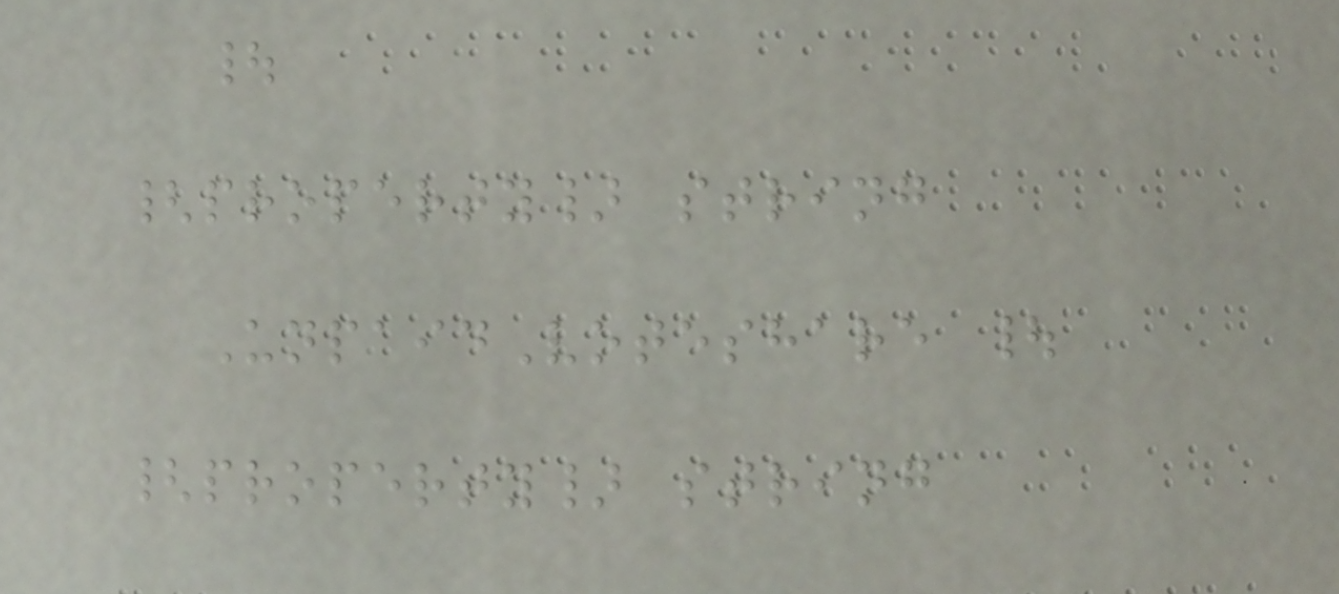|
{property} string
UnpaidVoteshare |
{property} string
